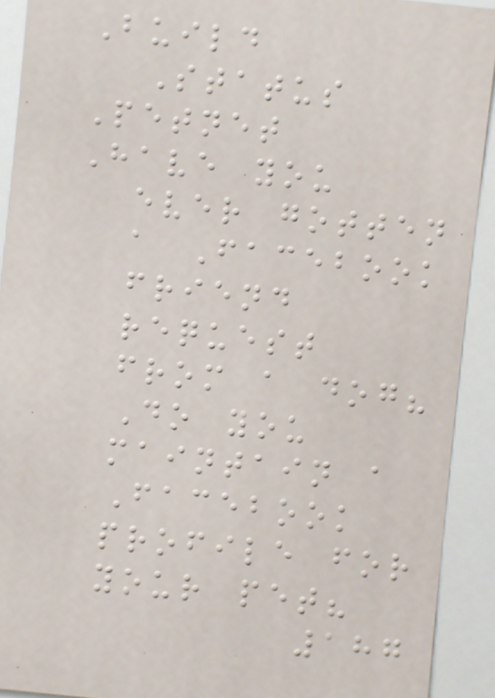Build
Status
Petnet
Have you
ever gotten
a Facebook
friend
request
from a dog?
Do you
maintain a
Facebook
profile for
your pet?
187
